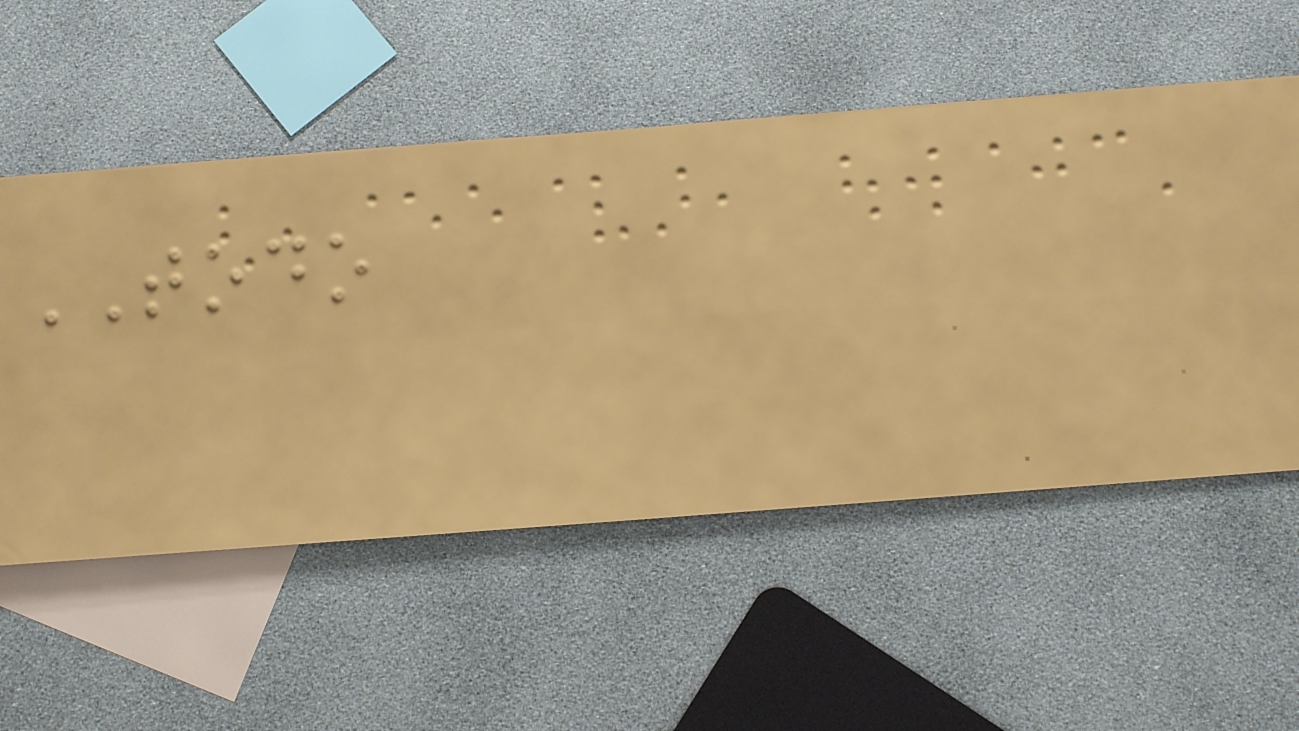TODO
